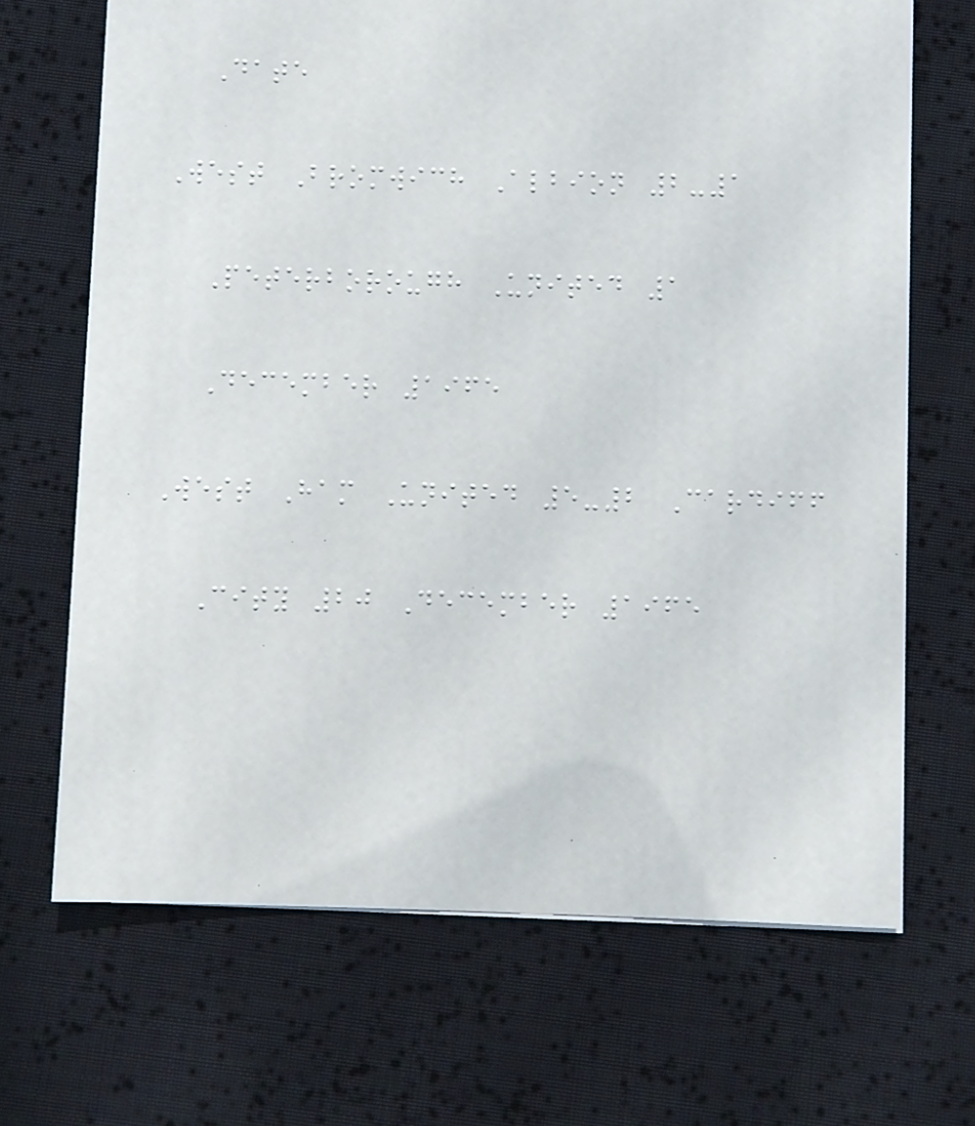Date
West Bromwich Albion 2-1
Peterborough United 1
December 1965
West Ham United 5-2 Cardiff
City 20 December 1965
